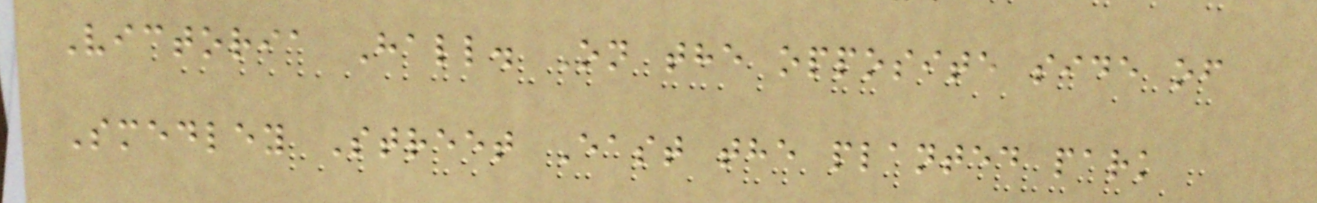Victoria Hall. On the opposite side of
Smedley Street East the planted park
